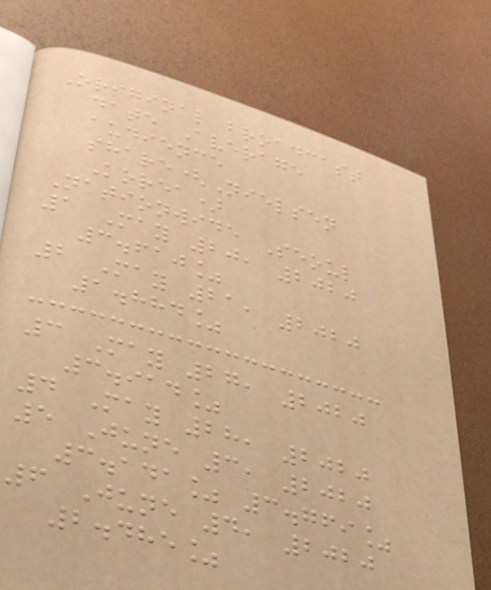Original broadcast
date Average
audience
share(Nielsen
Korea)
Nationwide Seoul
1 May 20, 2020
3.610%
2 May 21, 2020
1.884%
3 May 27, 2020
3.914%
4 May 28, 2020
5 June 3, 2020
3.141% 3.769%
6 June 4, 2020
2.485%
